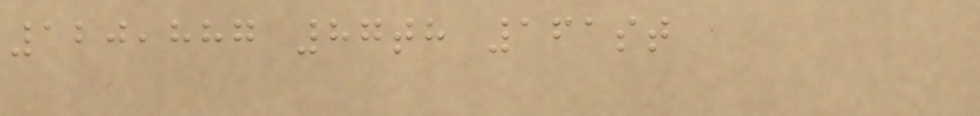120,887 87th 161st
